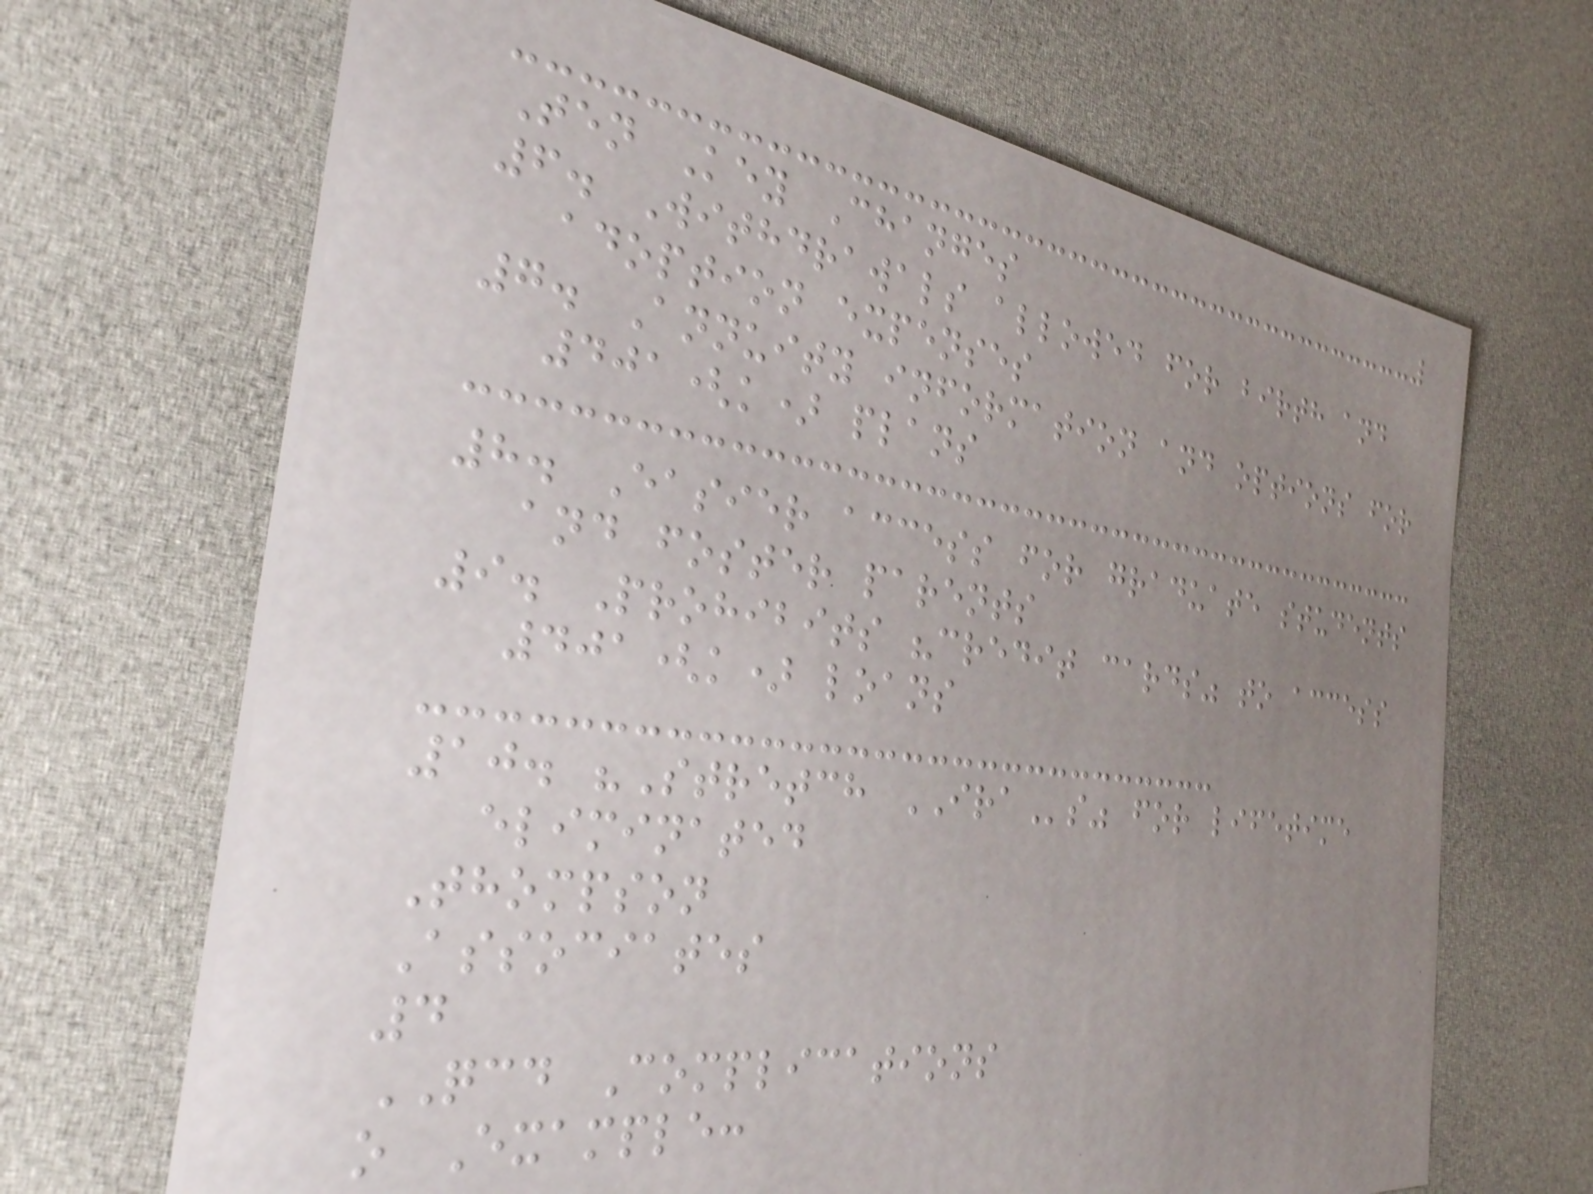Ten Key Changes
6. Withdrawals allowed for birth and
adoption expenses
7. Annuity information and options for
401(k) plans
8. Easier access for graduate students
and foster parents
9. Prohibits "credit cards" to access
401(k) loans
10. "Stretch IRAs" for lifetime
eliminated
Thompson
Associates
4
QCD Complications
o Example:
